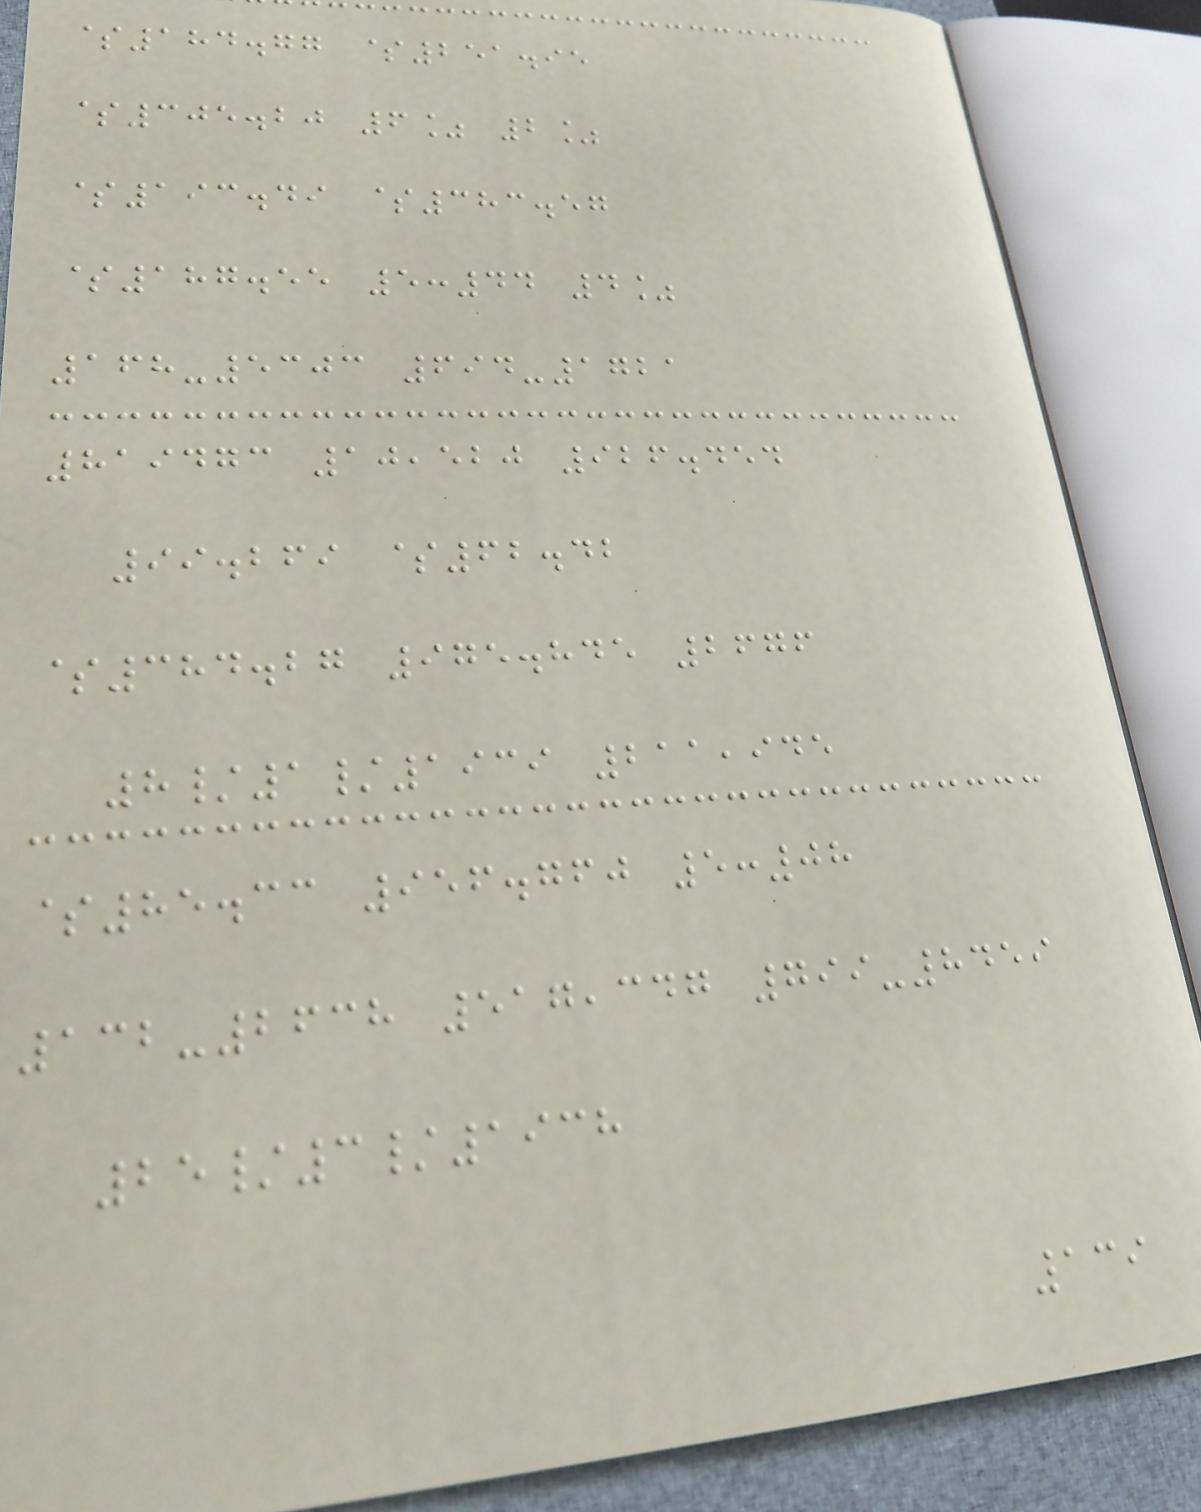$184.77 $251.95
$305.20 6% 2%
$193.49 $383.57
$187.55 5:44 4%
168-5303 694-1721
819473 10,520 926.454
99.269 $62.42
$384.27 975.845 2676
8/1/1939 211,945
$85.33 956.760 5:08
132-2638 517,347 799-8459
25/3/1938
139
